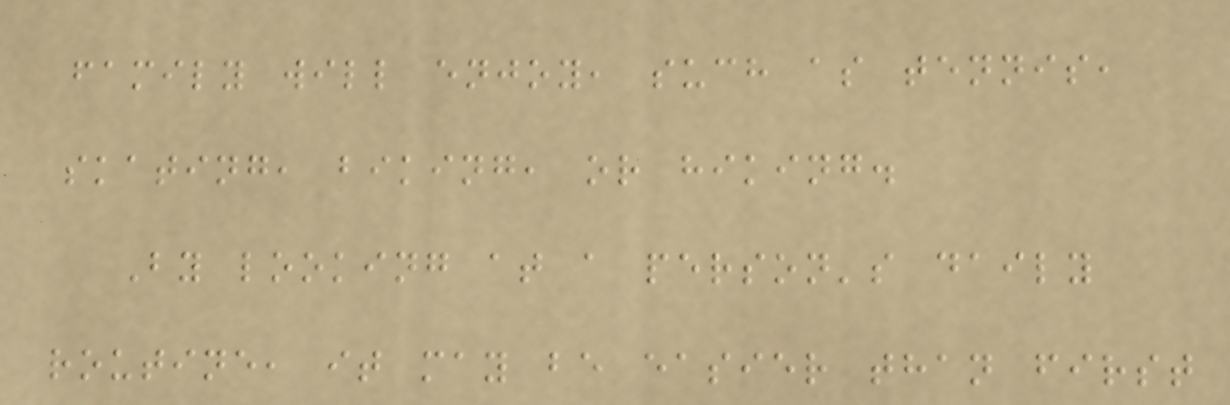family will enjoy, such as tennis,
skating, biking, or hiking.
By looking at a person's daily
routine, it may be easier than first
